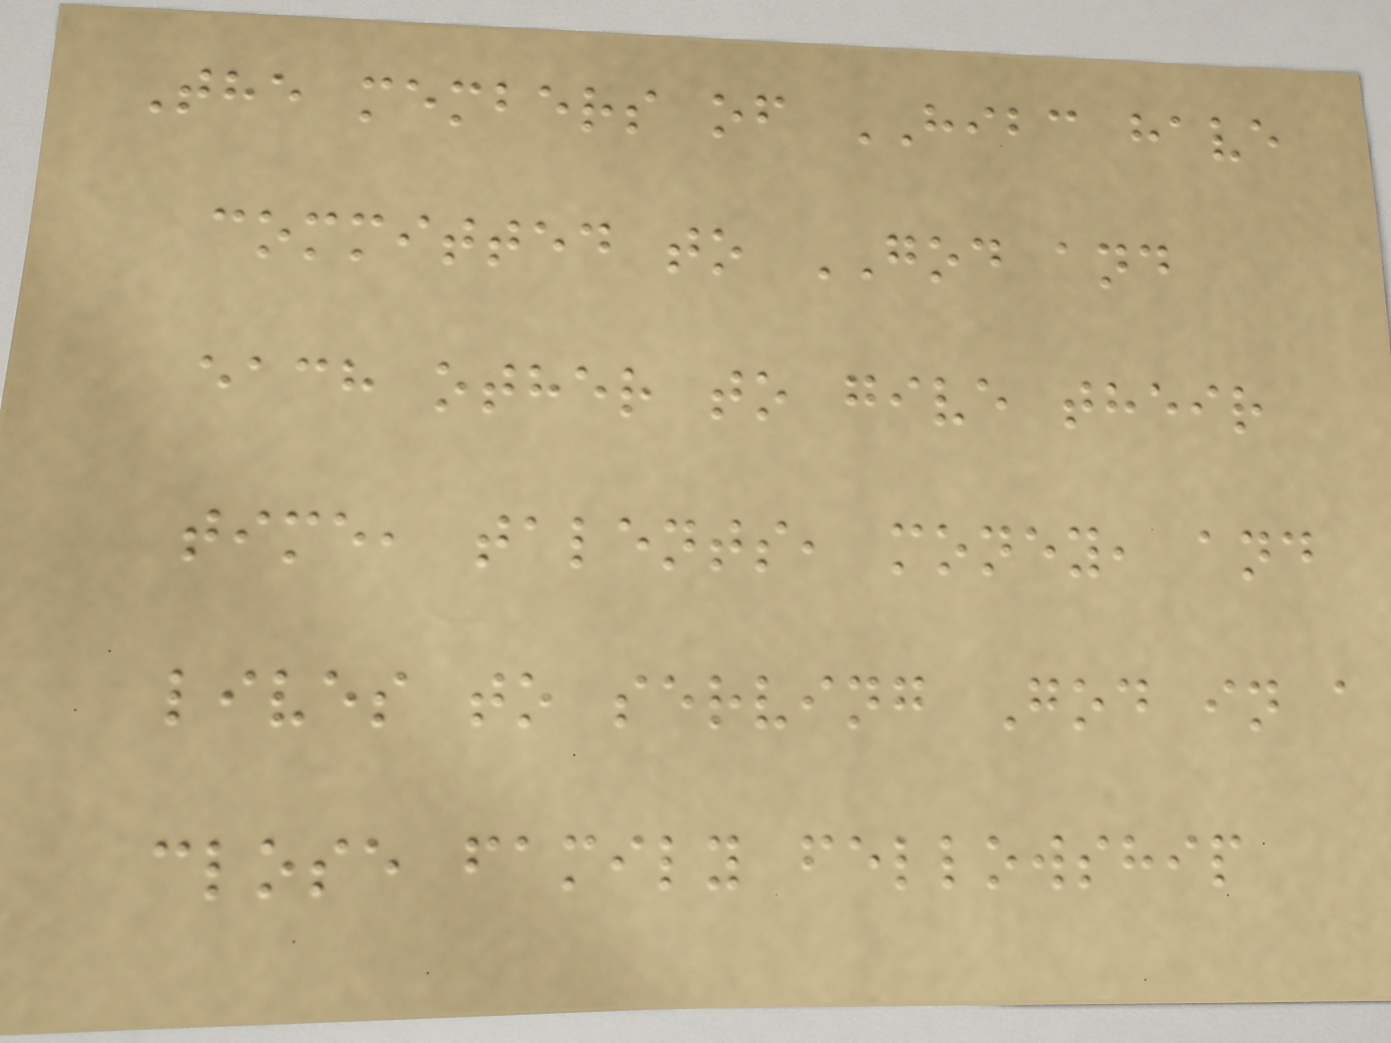The members of HIBC have
committed to GOD and
each other to give their
time, talents, money, and
lives to serving God in a
close family fellowship
